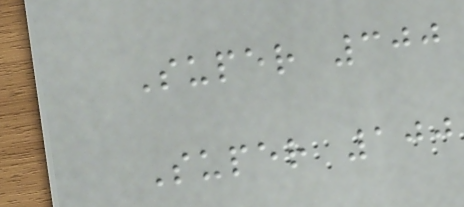Super 300
Super 100
